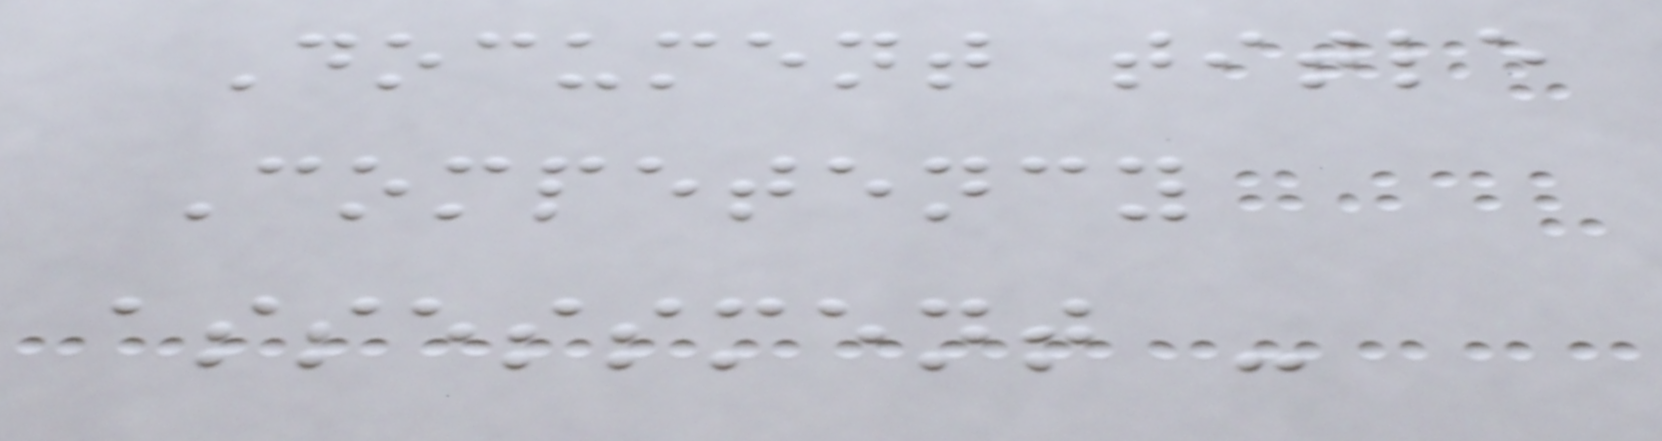Document title
Competency
assessment -
